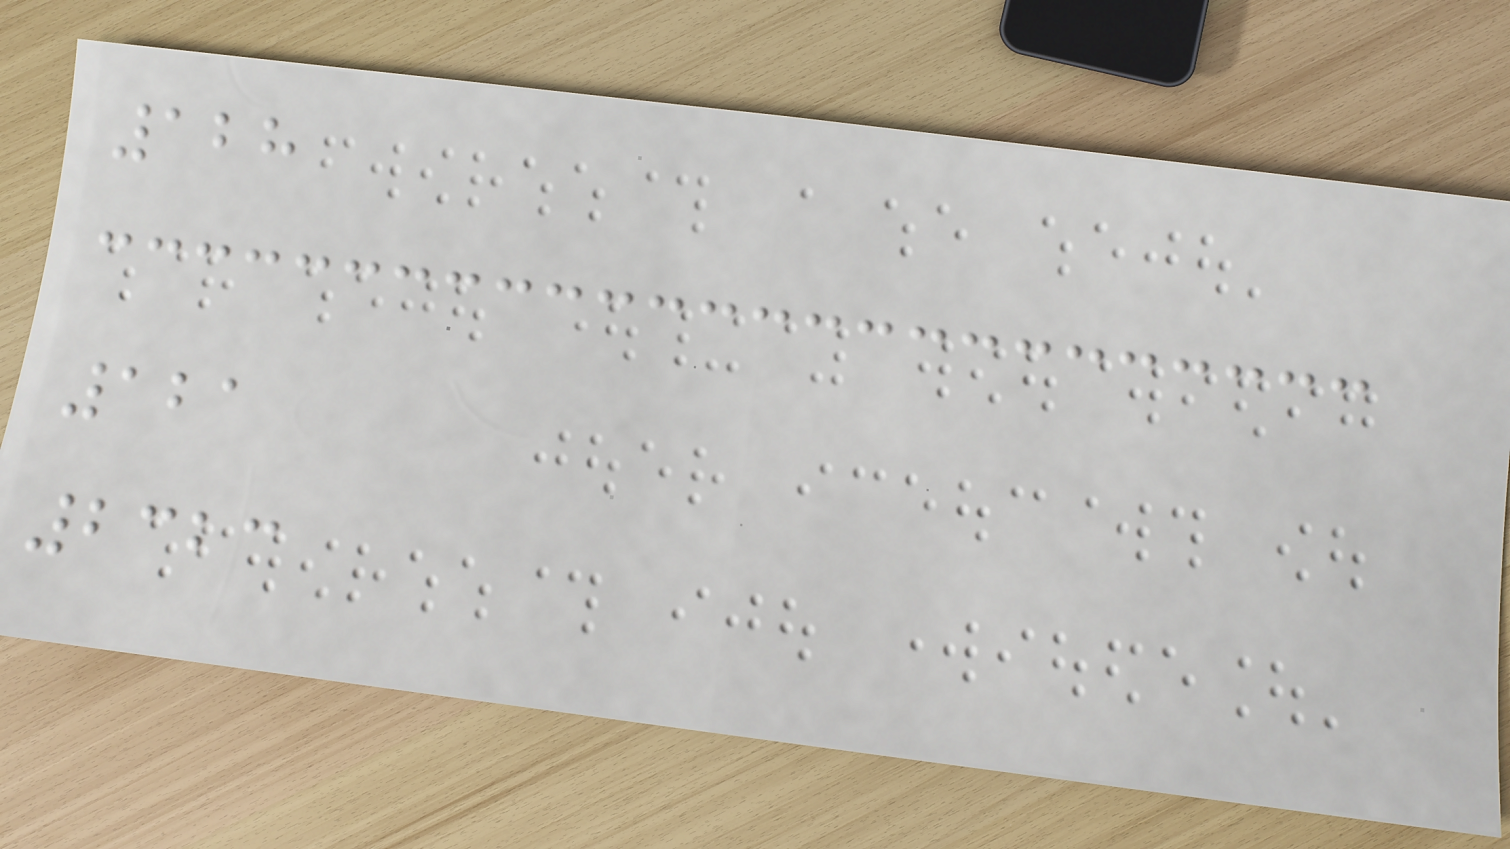128
121
2323
